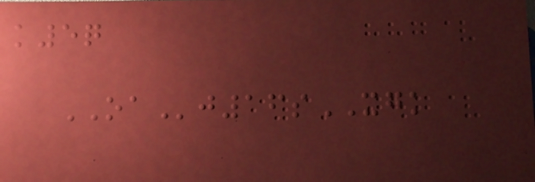k5q
OAj16sXGK
